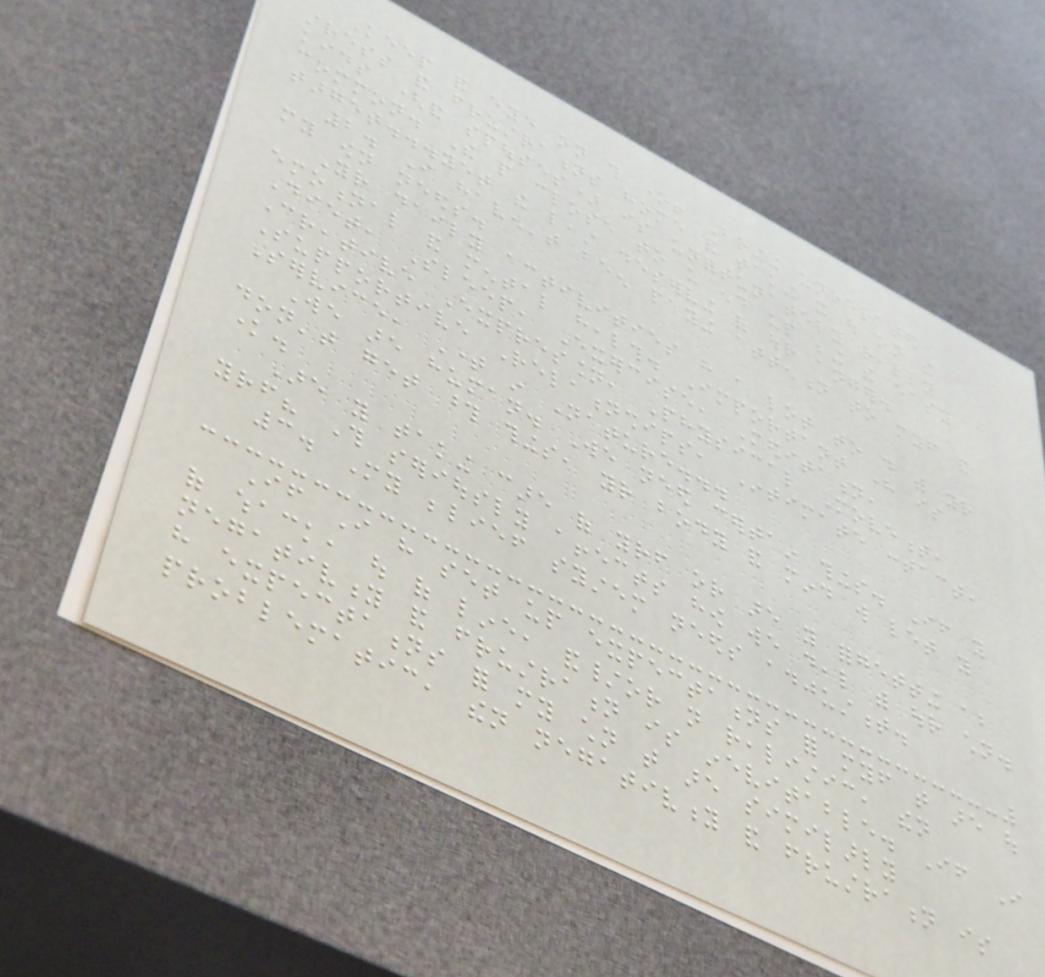Keep and eye on this one! Bringing unrelated
stress and frustrations home and taking it out on the
kids (and spouses) is unfortunately really
common. The people close to us end up being the easy
target...yet the least deserving of our anger.
2. I haven't been paying attention to myself and
my own needs.
Your daily activities have a lot to do with your
emotional and mental health. Important here is
Diet, Sleep, Exercise, Meditation,
Creative Expression, Physical Movement,
Supportive Relationships, Intimate contact,
Service, Time in Nature...
We are human. We need certain things. If you
don't get those things, your body and mind will let you
know.
Are you taking care of yourself or are you forgetting about
yourself? This seriously affects how we deal with our children.
3. My belief system needs adjustment.
If I have set up expectations for myself that are out
of whack, out of line, and/or not realistic, then
negativity and frustration is inevitable. If I
have expectations for my children that are similarly
problematic, then negativity and frustration is
